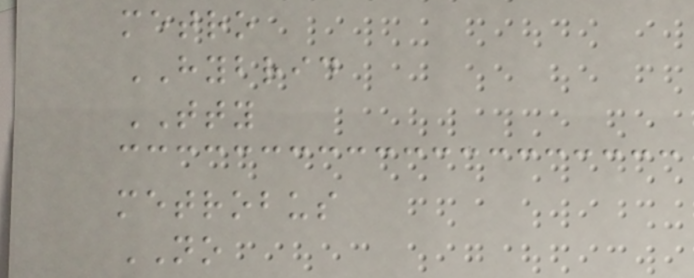metro
HYBRID
TTY
metrobus
NO
